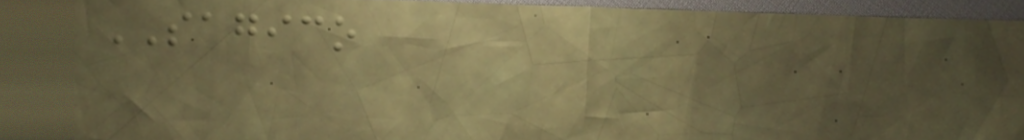SAGICO
